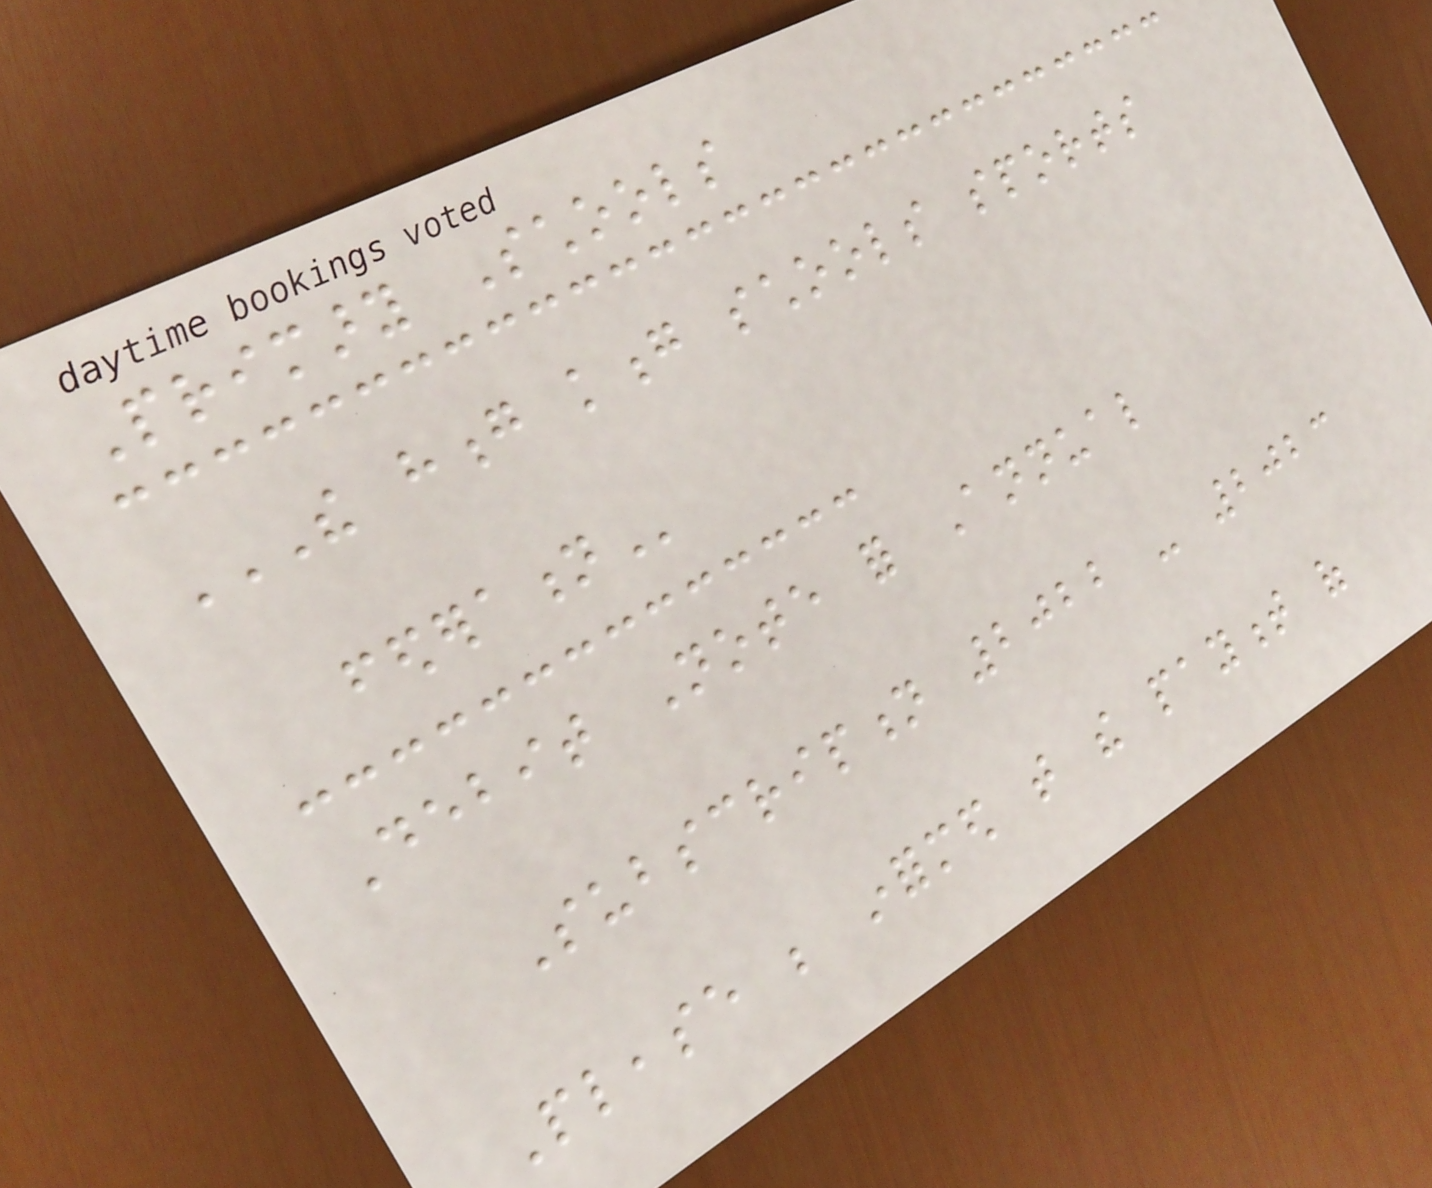Primary Schools
THE HONG KONG SCHOOLS SPORTS
FEDERATION
Debit Note for Annual
Subscription 2022 - 2023
Please be informed that the payment of
